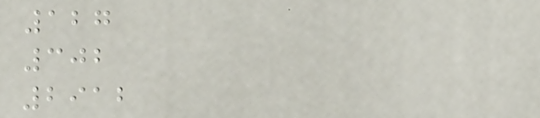127
302
2912
